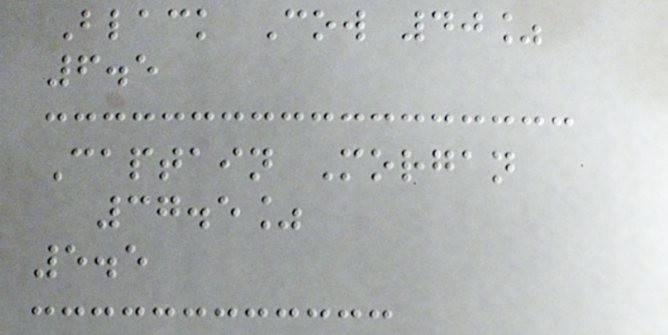Black Cow 40%
6.5
Captain Morgan
37.5%
5.5
